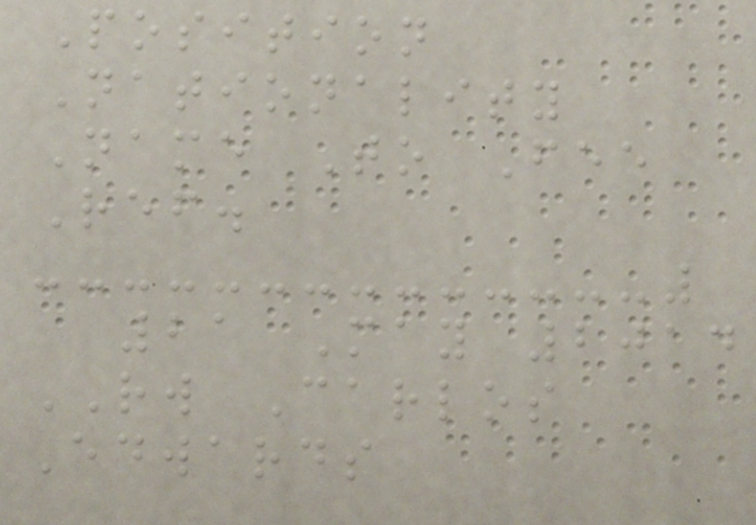Position
Nationality
Name To Fee
Ref.
21 May 2014
RW Carlos
Edwards
